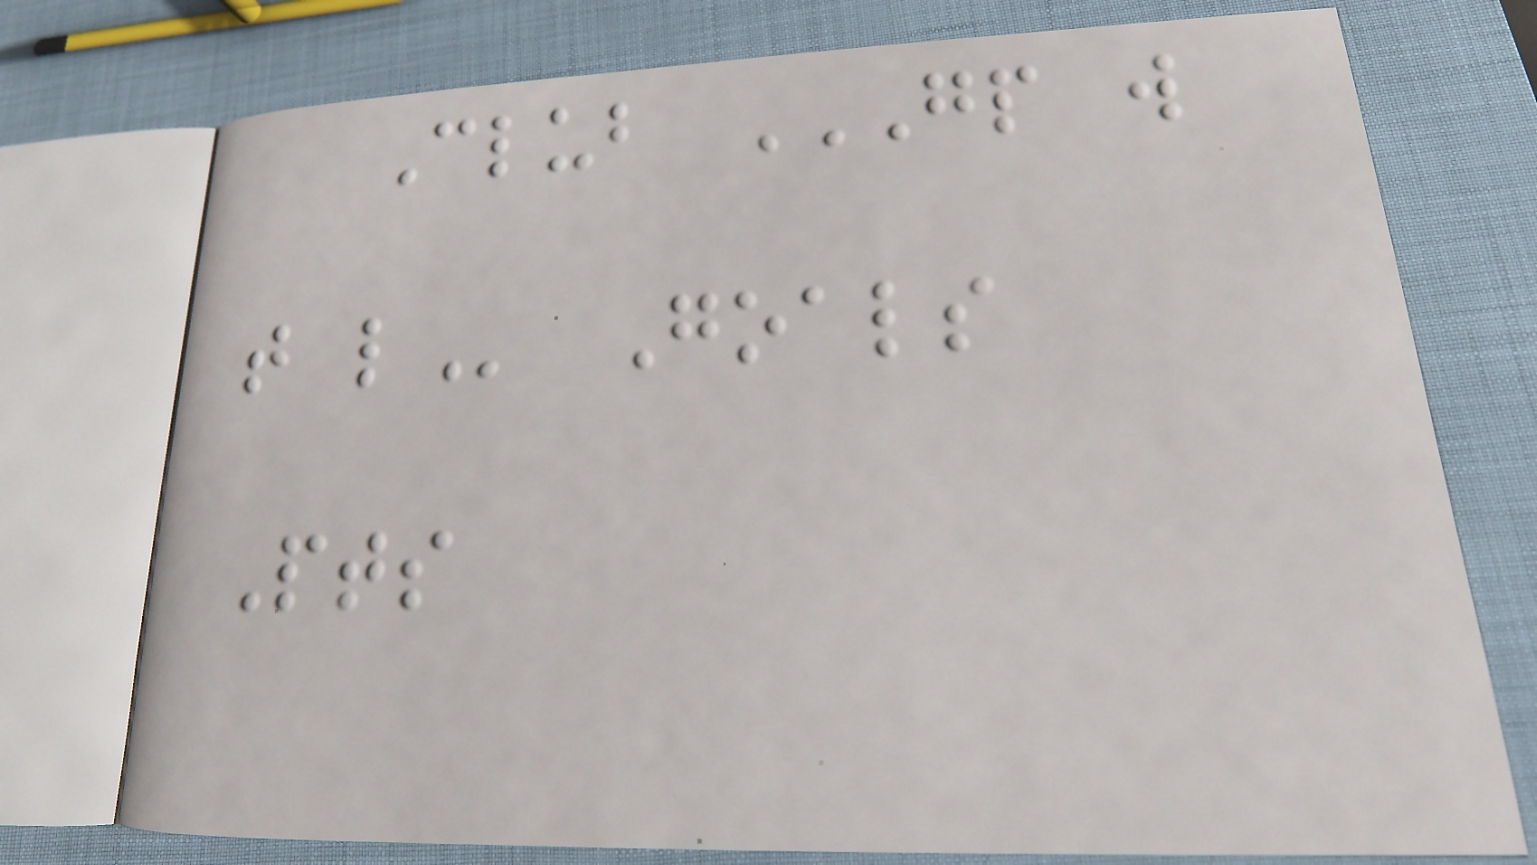Club GP W
T L Goals
Pts
